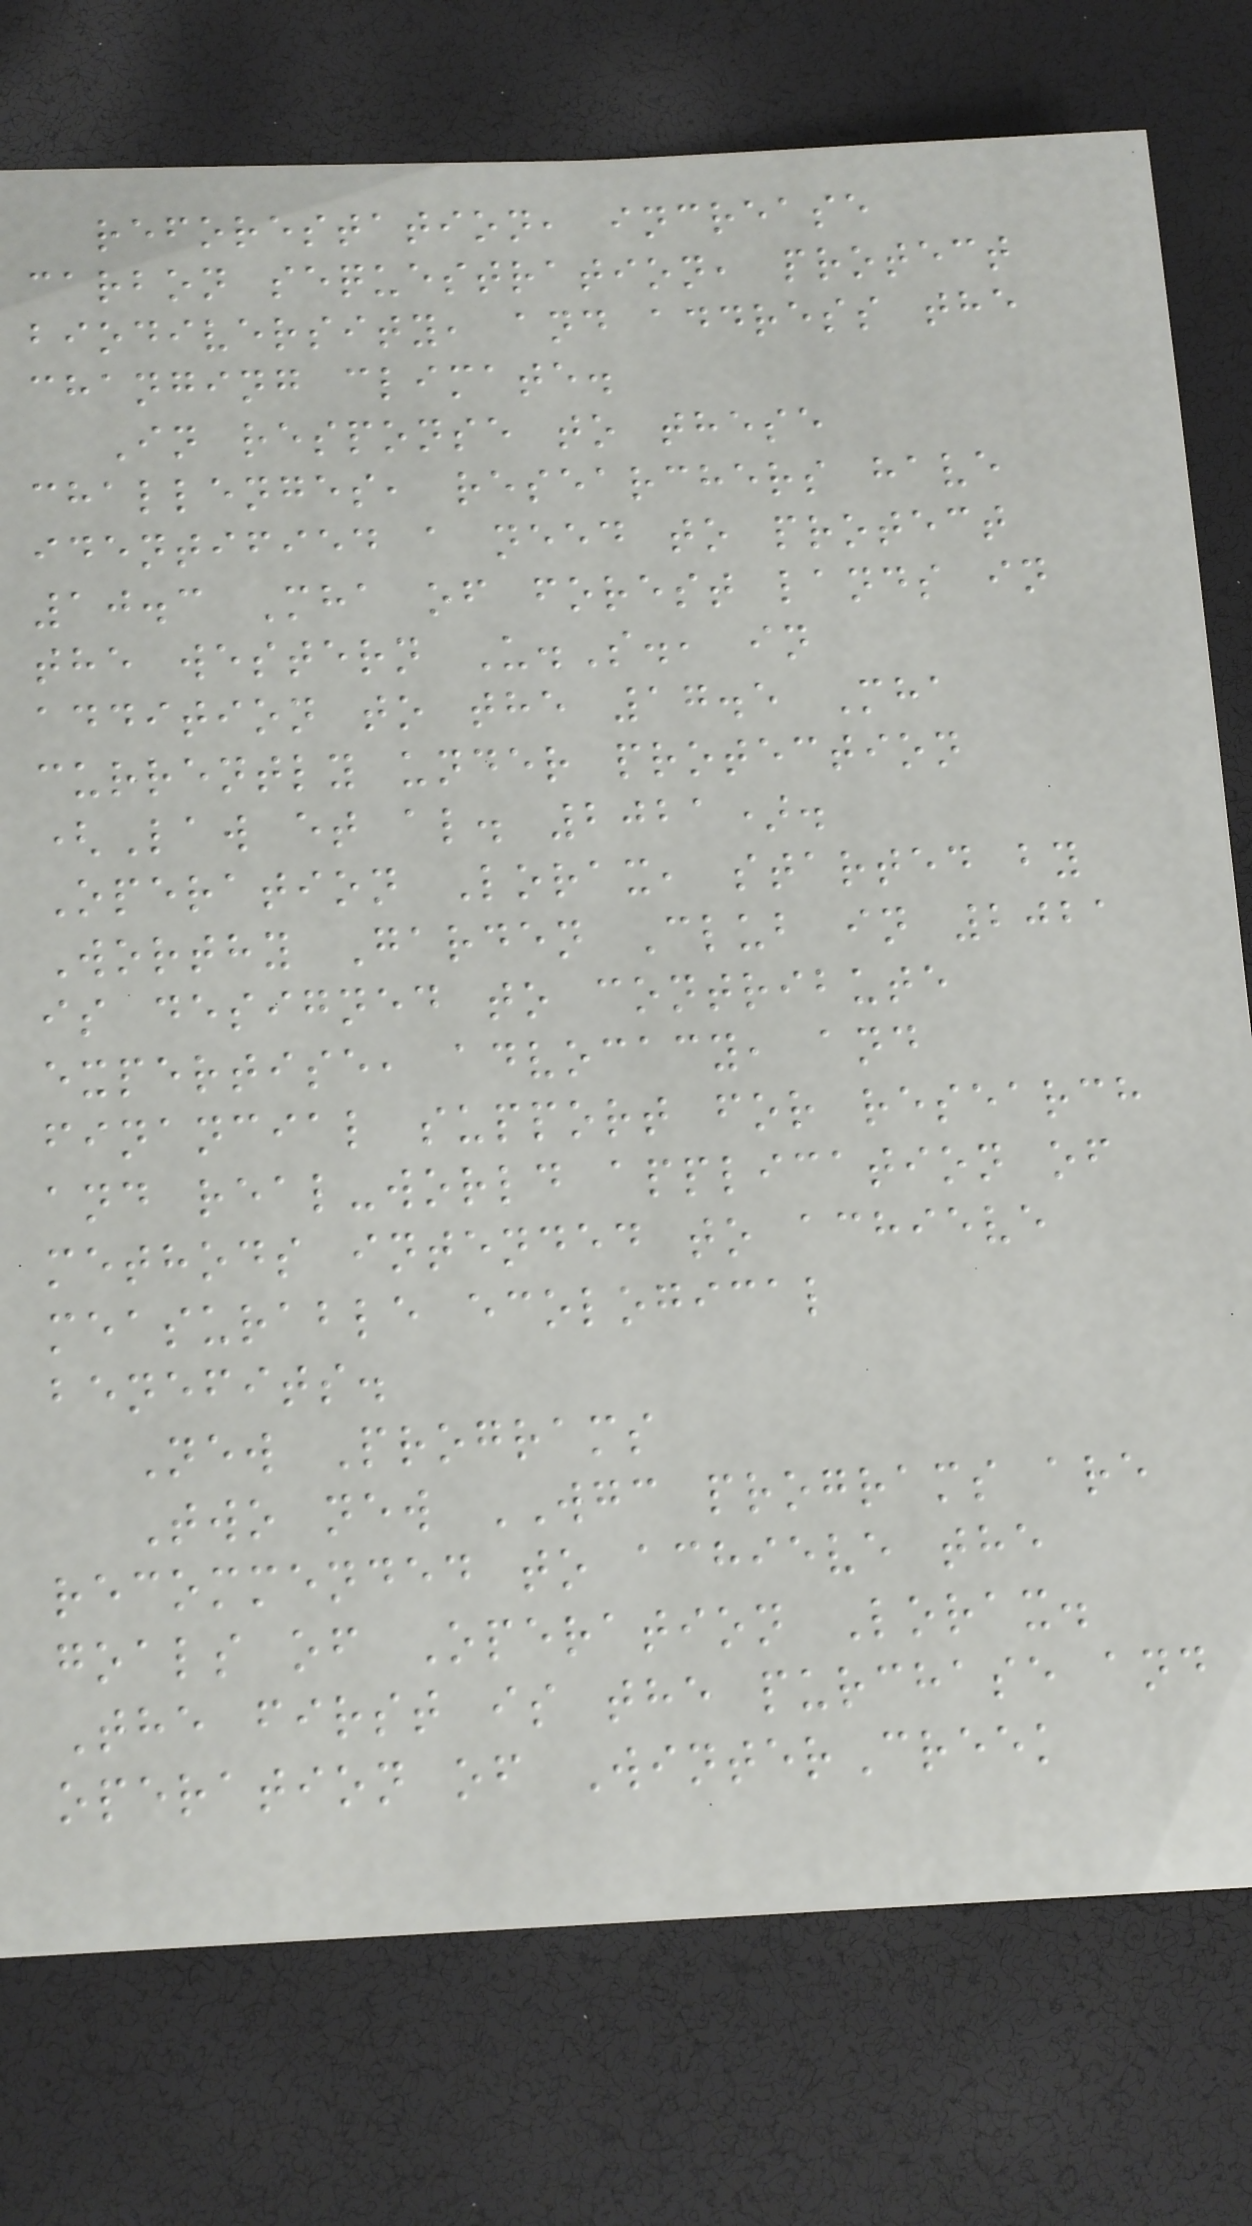reforestation, increase
carbon sequestration, protect
biodiversity, and address the
changing climate.
In response to these
challenges, researchers have
identified a need to protect
10.3 Mha of forest lands in
the western U.S., in
addition to the 17.5 Mha
currently under protection
(Law et al. 2021).
Operation Lorax, started by
Worthy Garden Club in 2021
is designed to contribute
expertise, advocacy, and
financial support for research
and real-world application of
methods intended to achieve
measurable ecological
benefits.
New Programs
Two new WGC programs are
recommended to achieve the
goals of Operation Lorax.
The first is the purchase and
operation of WinterCreek
